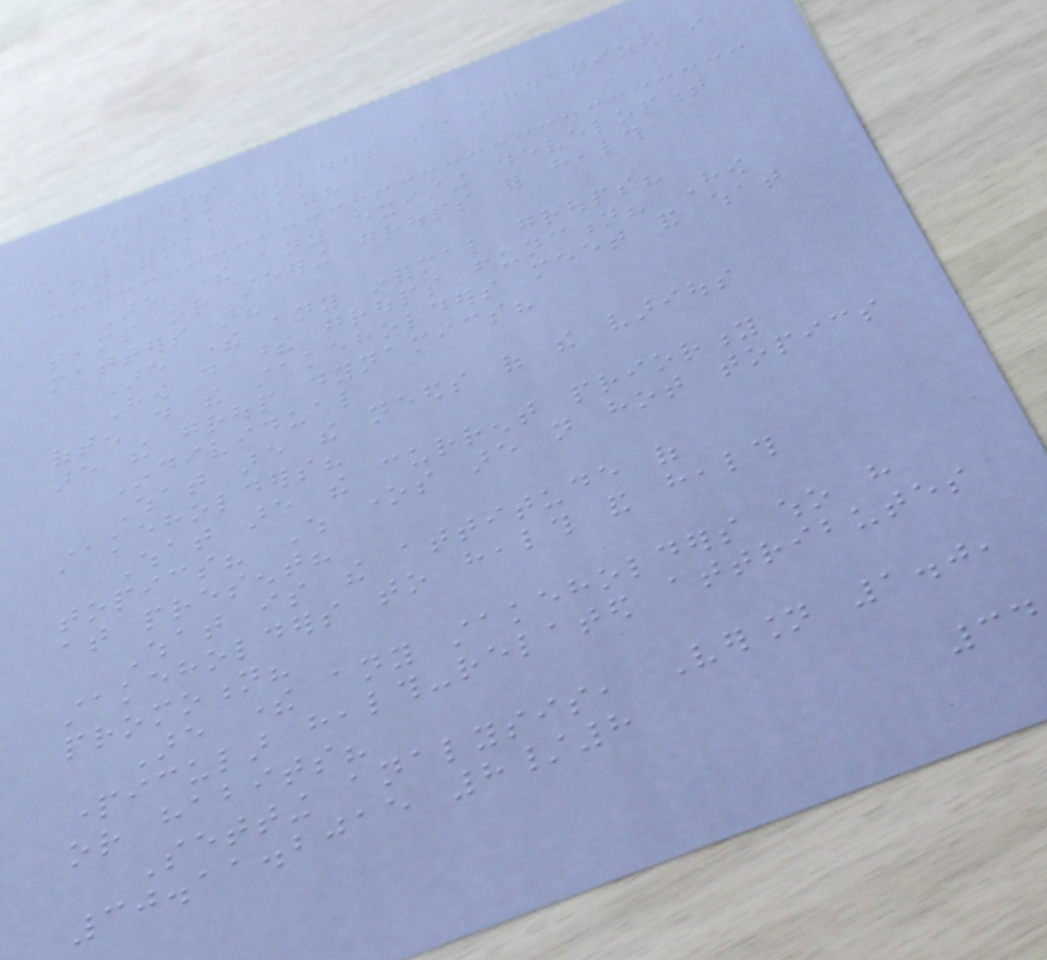Groups
Which stakeholders are organized in
any formal way?
Are there any existing development
teams or steering groups for health
matters)?
Are there any informal groups?
How do these groups function? How
often do the stakeholders meet and what
are the group dynamics?
Individual
What are the needs of the various
stakeholders?
What are the current priority
topics? Which ones are not hot topics
at present?
What is the attitude of
stakeholders to health and health
promotion?
Are there any stakeholders who have
particular health-related attributes
or habits?
Setting analysis, Version 1.0,
30.11.2015 8/8
34
